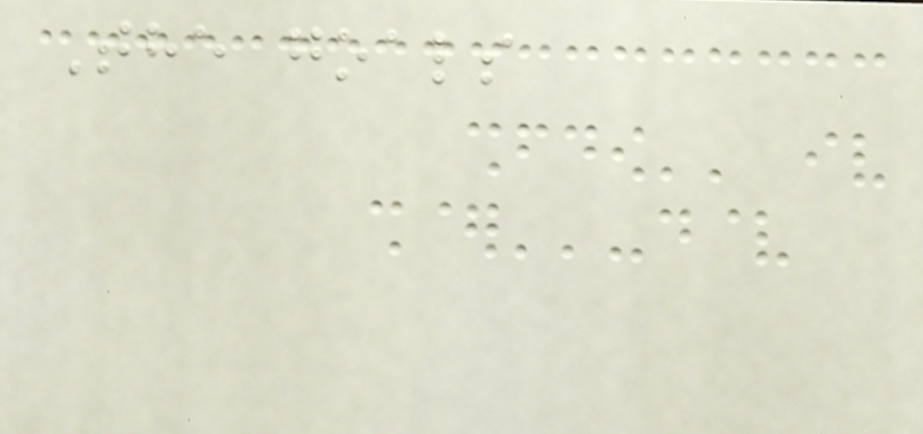The goals
